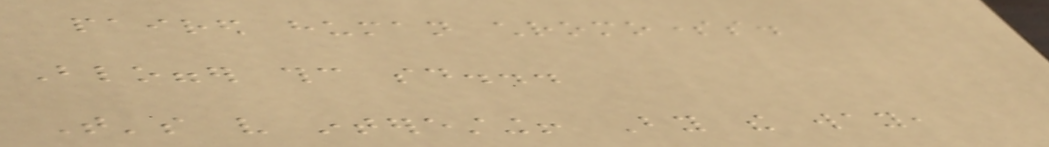paired human chromosomes.
Blogger thc said...
That's very interesting! By the way,
